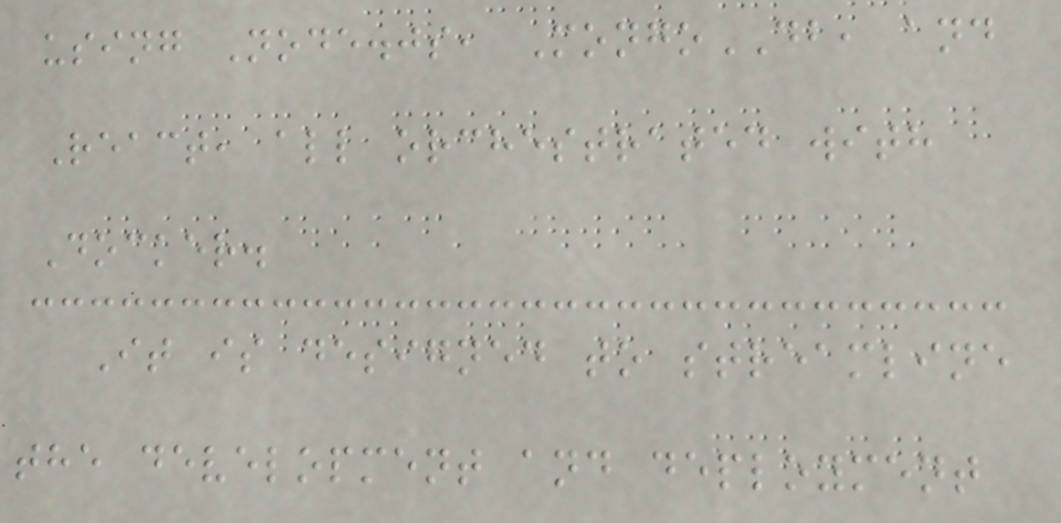using Node.js, MongoDB, and
React, all orchestrated with
Docker.
It is designed to streamline
the development and deployment
